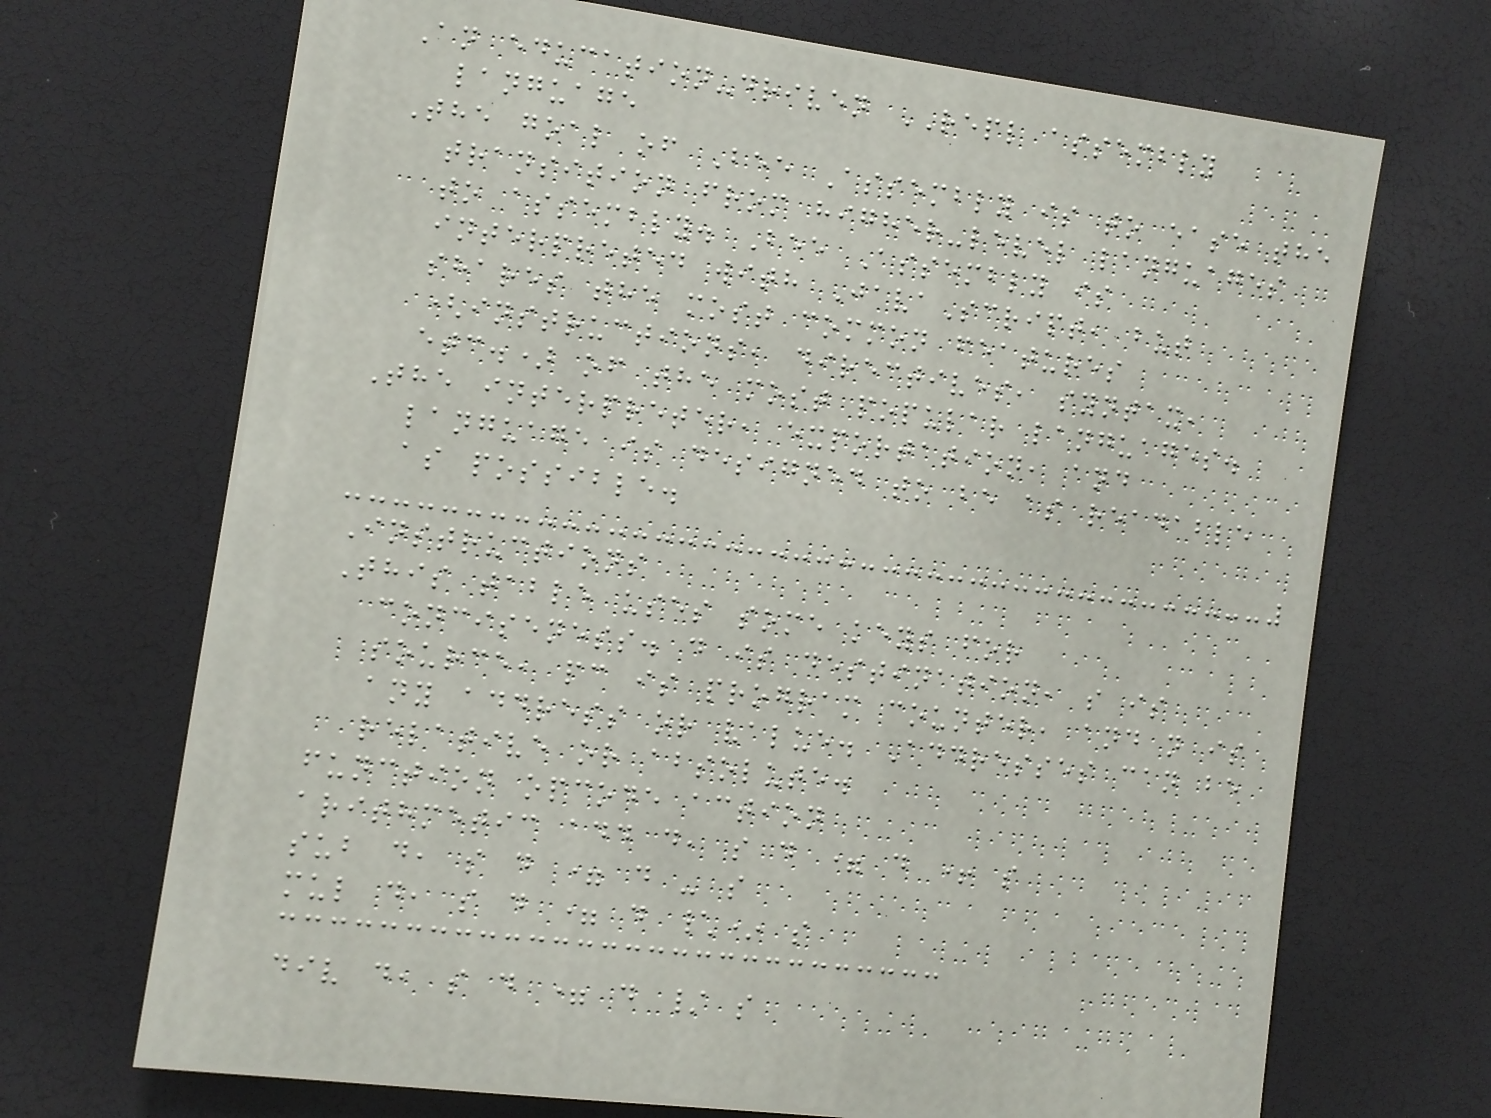An education-driven REPL assembly
language
The goal of Bee Assembly is to ease the
transition from higher-level languages
to assembly. Bee Assembly is
interpreted with JavaScript, but
shares the most common features
(instructions, directives, syntax,
etc.) of the most popular languages.
The interpreter, exportation, and
language is designed to be as readable
as possible.
Instructions
This table uses some keys for
conciseness. d is destination, s is
source, pc is program counter, and n is
any address or value. Addresses can be
relative or absolute.
function opcode action
arithmetic add d, s d = d + s
sub d, s d = d - s
mul d, s d = d \* s
div d, s d = d / s
